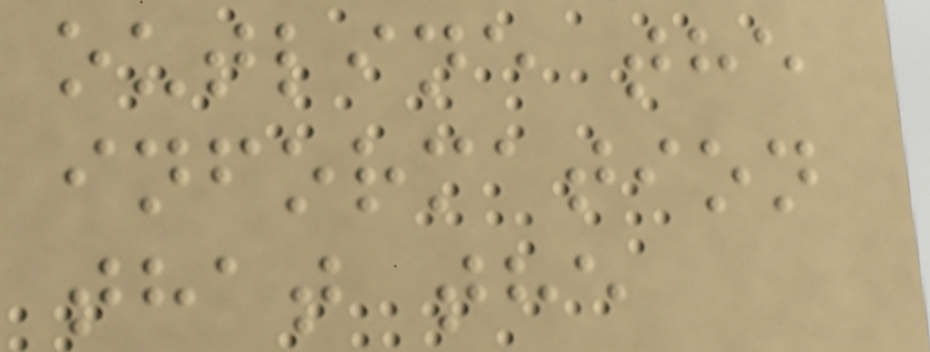outline the
information
that the
